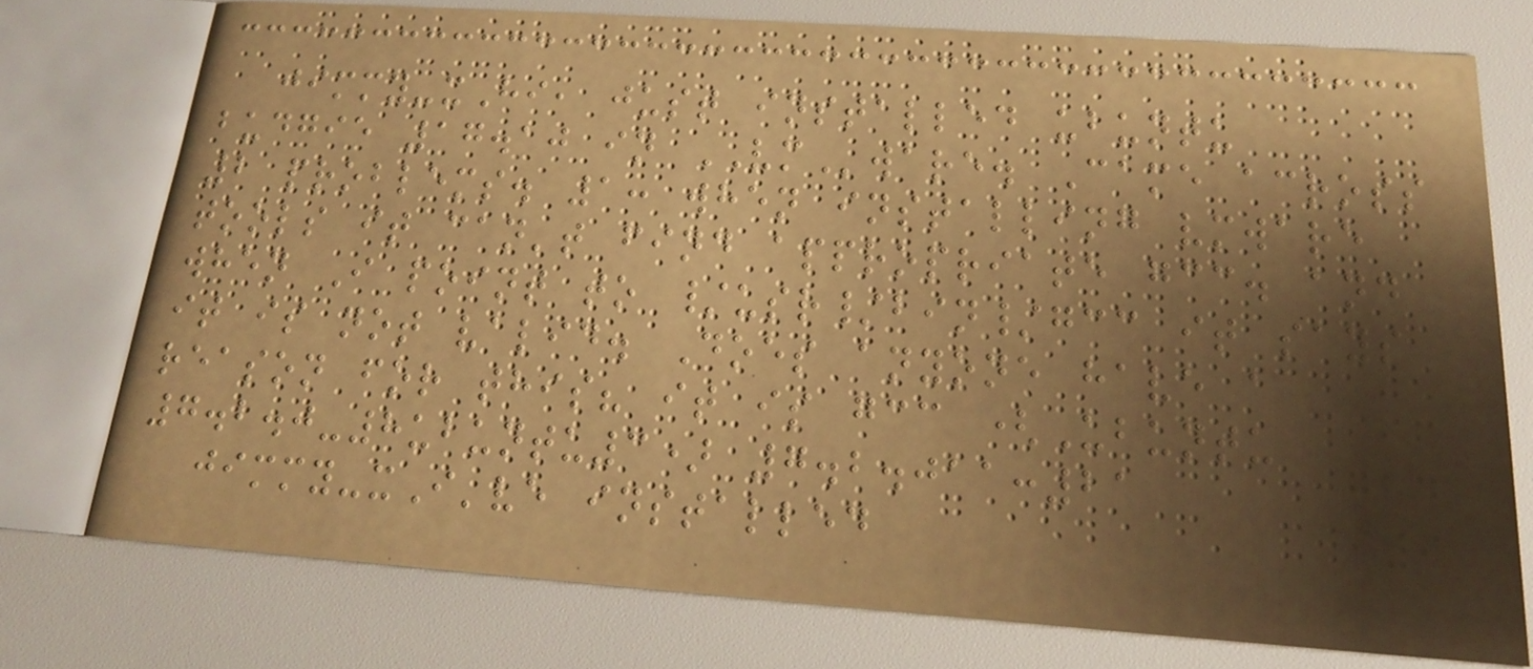jimmy-xHi, just installed ubuntu
budgie 17.10 in VMware. Came across
2 problems. 1: when installing vmware
tools it can't find appropriate gcc. and
when I point to /usr/bin/gcc it says
it is not valid. Does anyone have a
reason for this? it is gcc (Ubuntu
7.2.0-8ubuntu3) 7.2.011:21
jimmy-xI've installed
